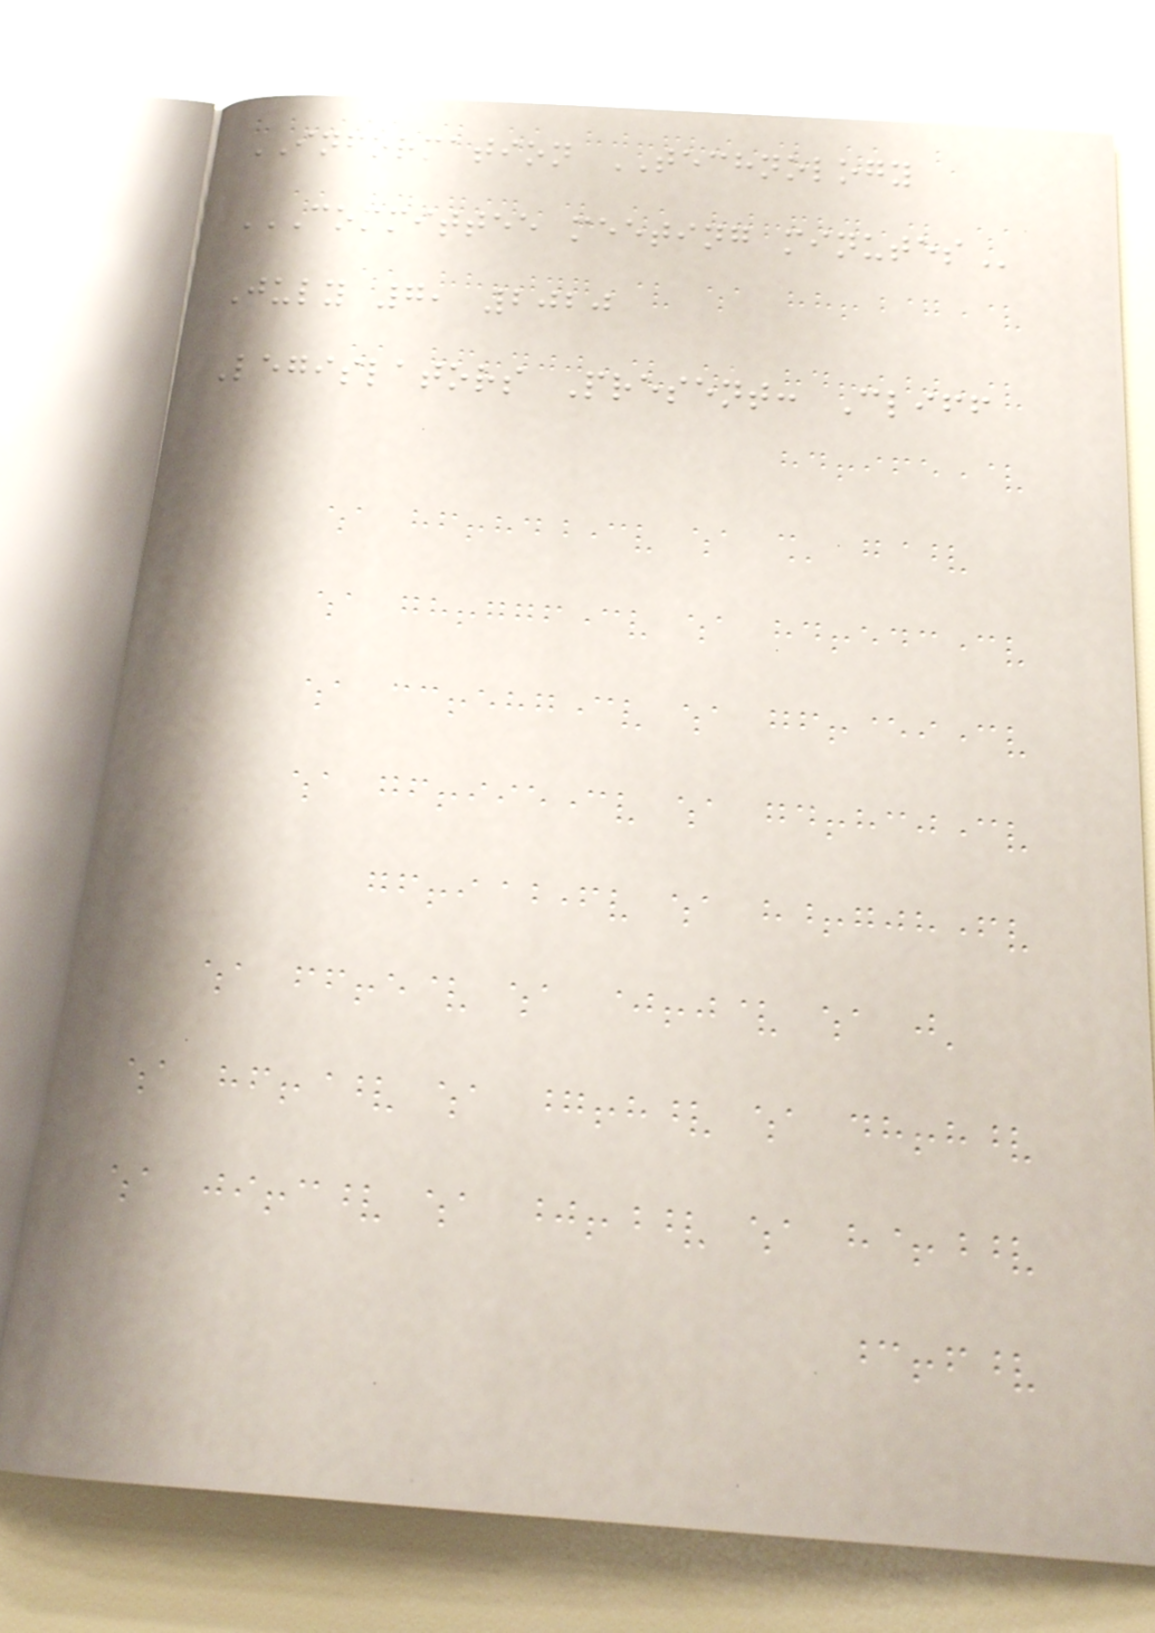INFORMATION TECHNOLOGY
COMMITTEE MEETING MINUTES
July 7, 2020
Legislators Present: Cliff
